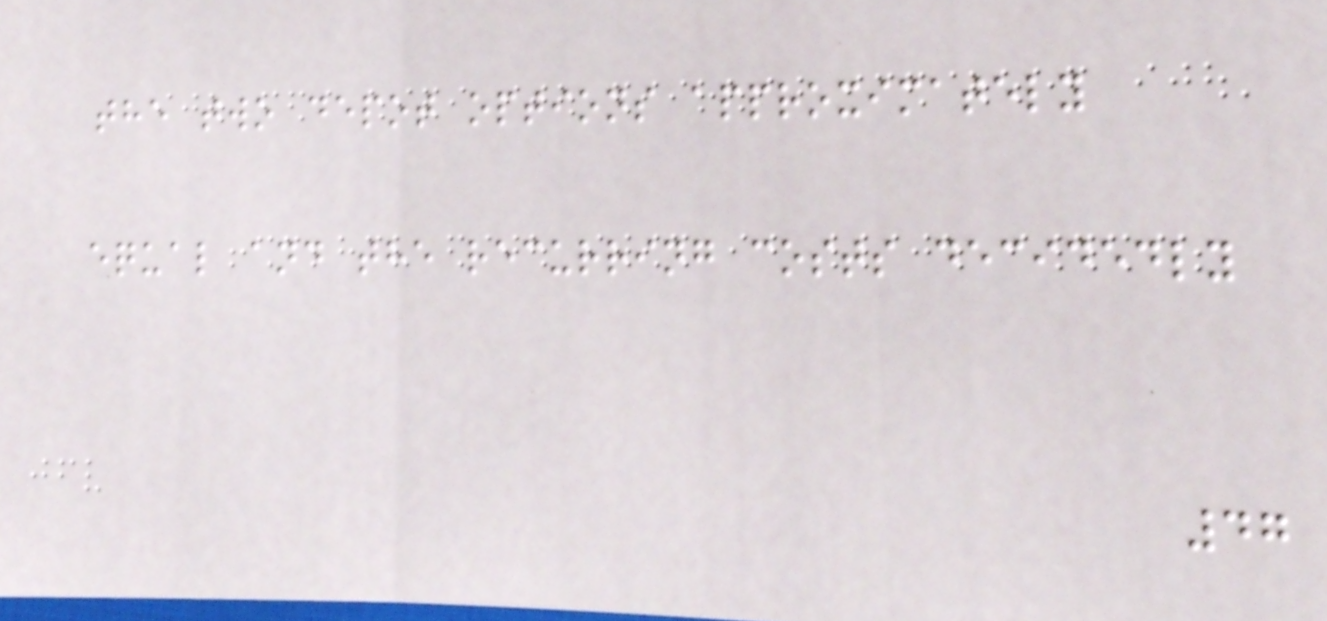the two depot options approximately
equal and the recurring costs decidedly
47
